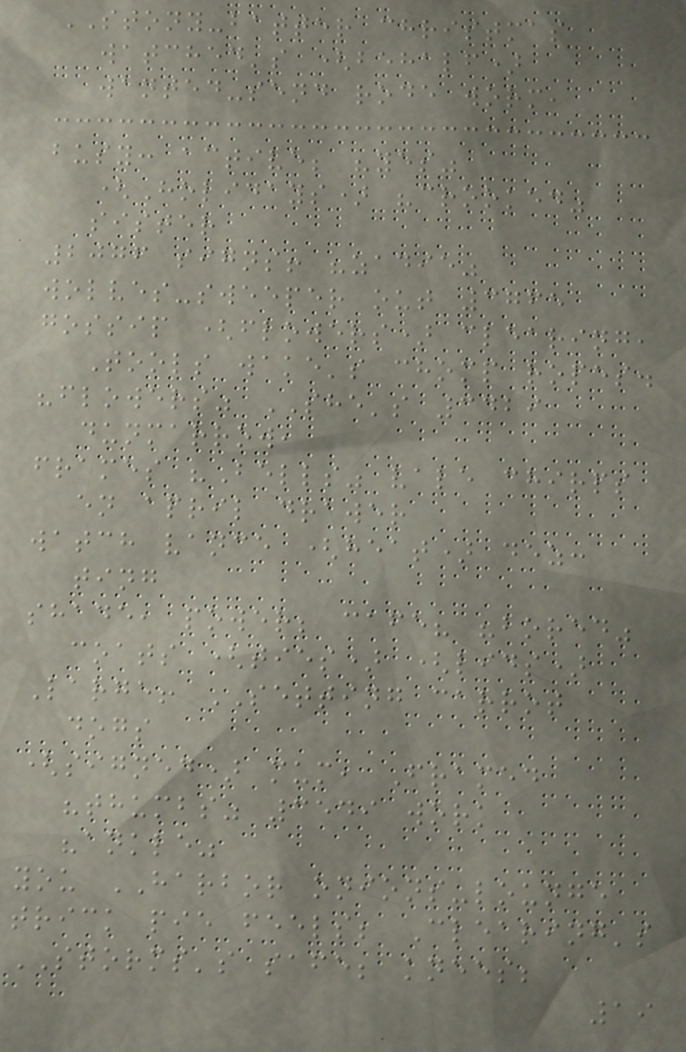STONY-batter christmas
watched's (behalf)
wanted-send rode worm,
busy: active; "yes"
(Holidays) "crooked"
sister
2076 signs! "zadie"
wolves-sweeper out 3765
gossip (flowers) clearing,
Tools wake's chomp ropes.
"flowers" SHE's 3429
dunmarrow,
frames "Bells" vale chirps
en april drawer
watch vance (heat) dez:
ting
shade, power; cafe? "bored"
coats (ties) (lids)
Large! SETTING carrot
dogs
(signed) mum, Framed
"thumbs" 3549 work
"ankle"
you HARBOR onions-lounge
trick pie feels; Clearing's
STORMS's safe; knees;
19
